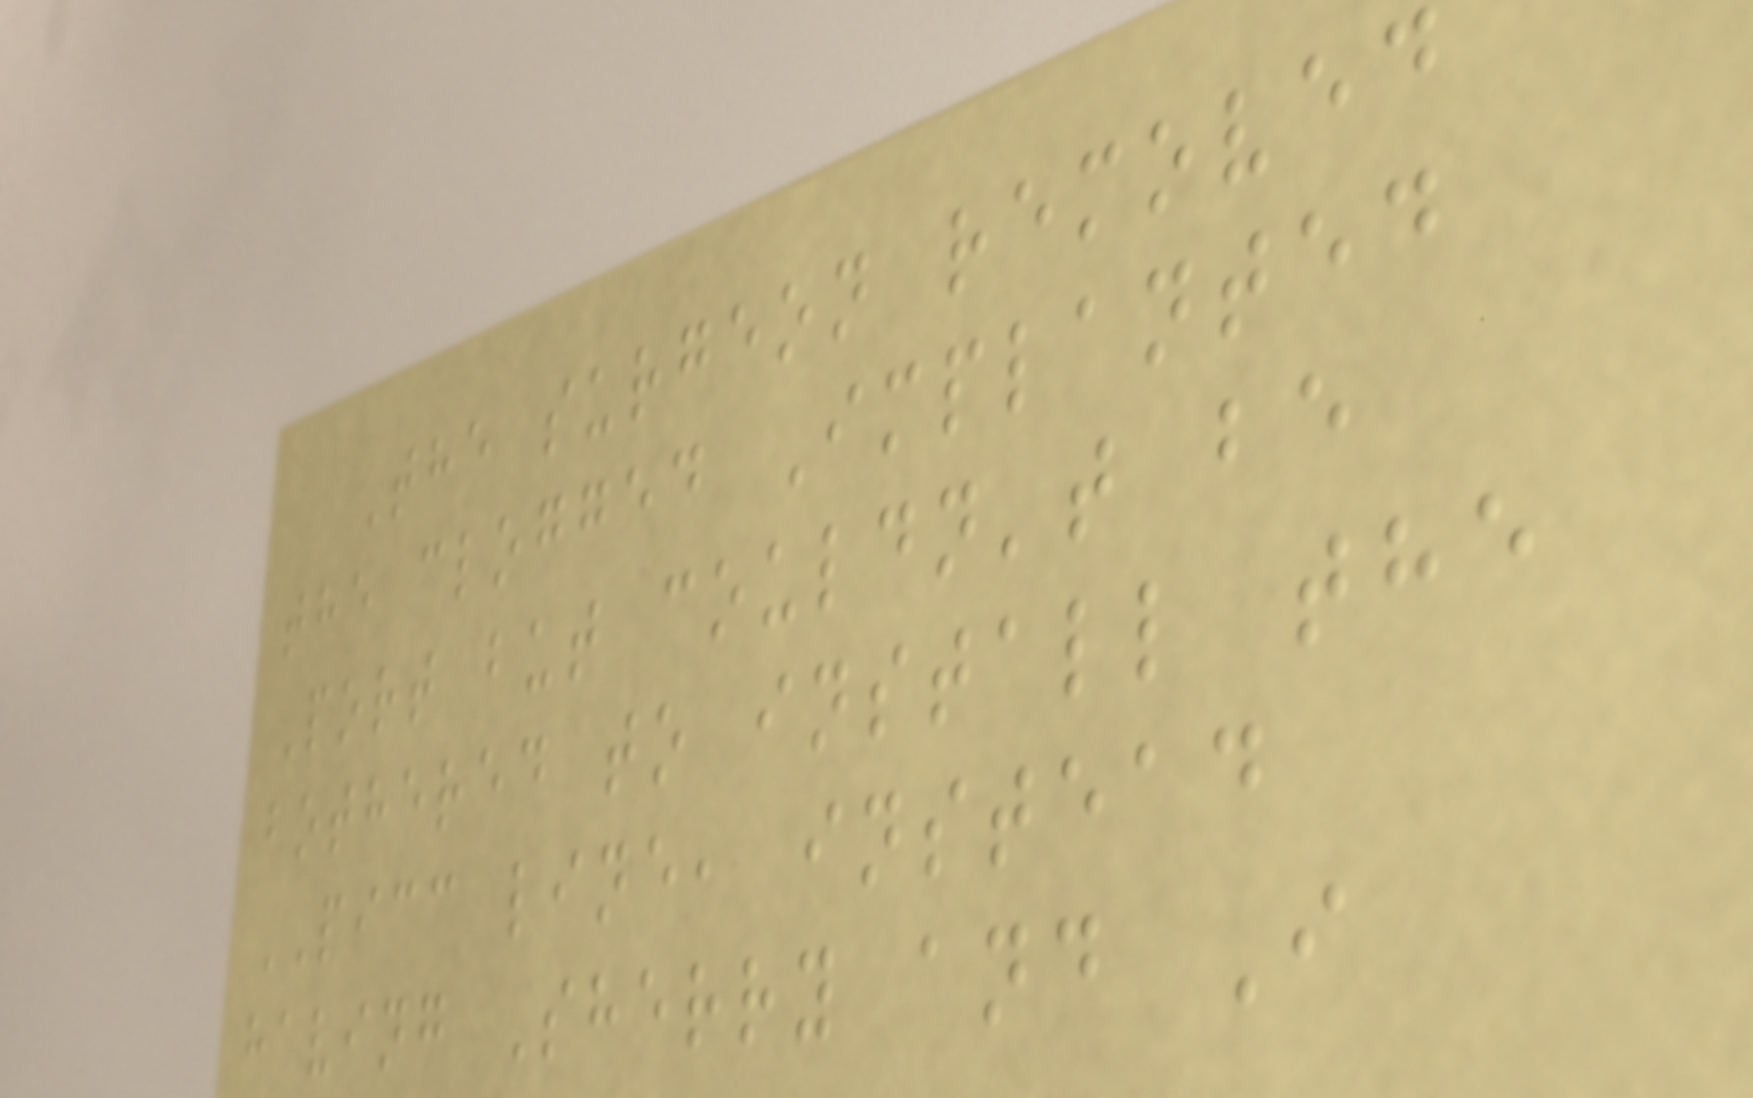The surgeon removed
the clogged Implanted
Port but couldn't be
bothered to install the
PICC line, instead
having Sherry and I
